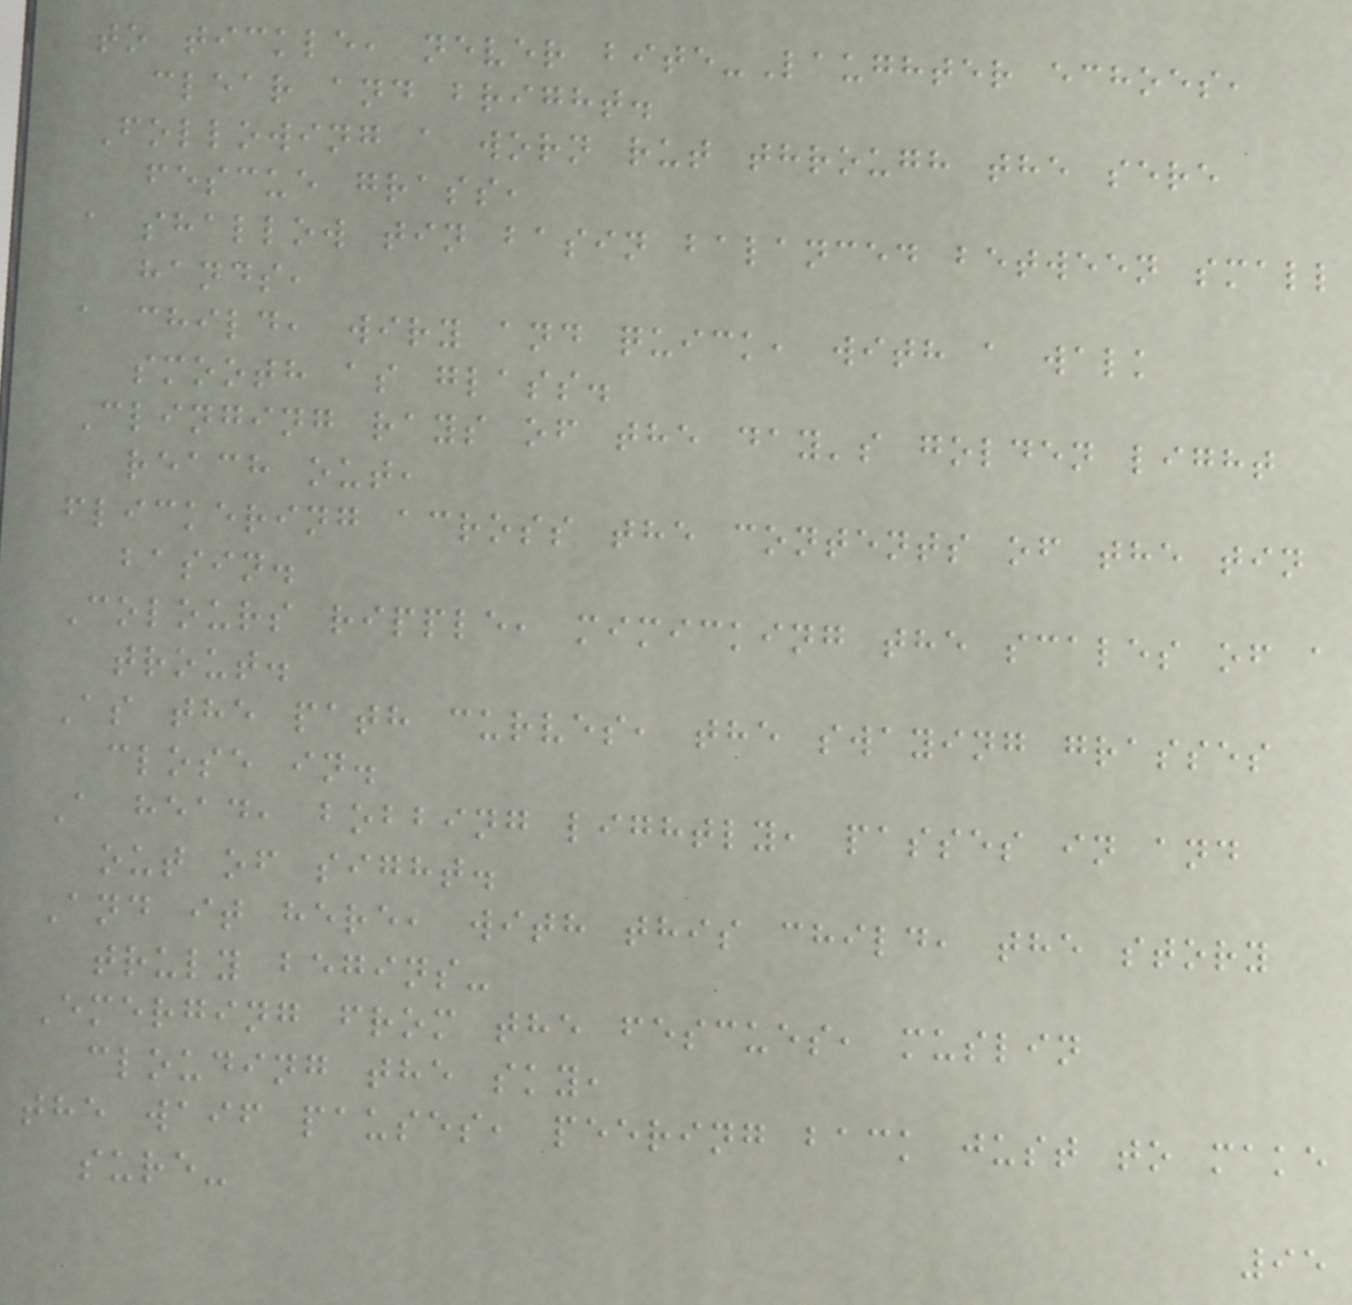to tickle, never bite-Laughter echoes,
clear and bright.
Following a worn rut through the sere
fescue grass,
a shallow tin basin balanced between small
hands,
a child, wiry and quick, with a walk
smooth as glass.
Clinging rays of the day's golden light
reach out,
flickering across the contents of the tin
basin.
Colours ripple, mimicking the scales of a
trout.
As the path curves, the swaying grasses
close in.
A head, bobbing lightly, passes in and
out of sight.
And it here, with this child, the story
truly begins-
Emerging from the fescues, muslin
clouding the sky,
the waif pauses, peering back just to make
sure-
95
